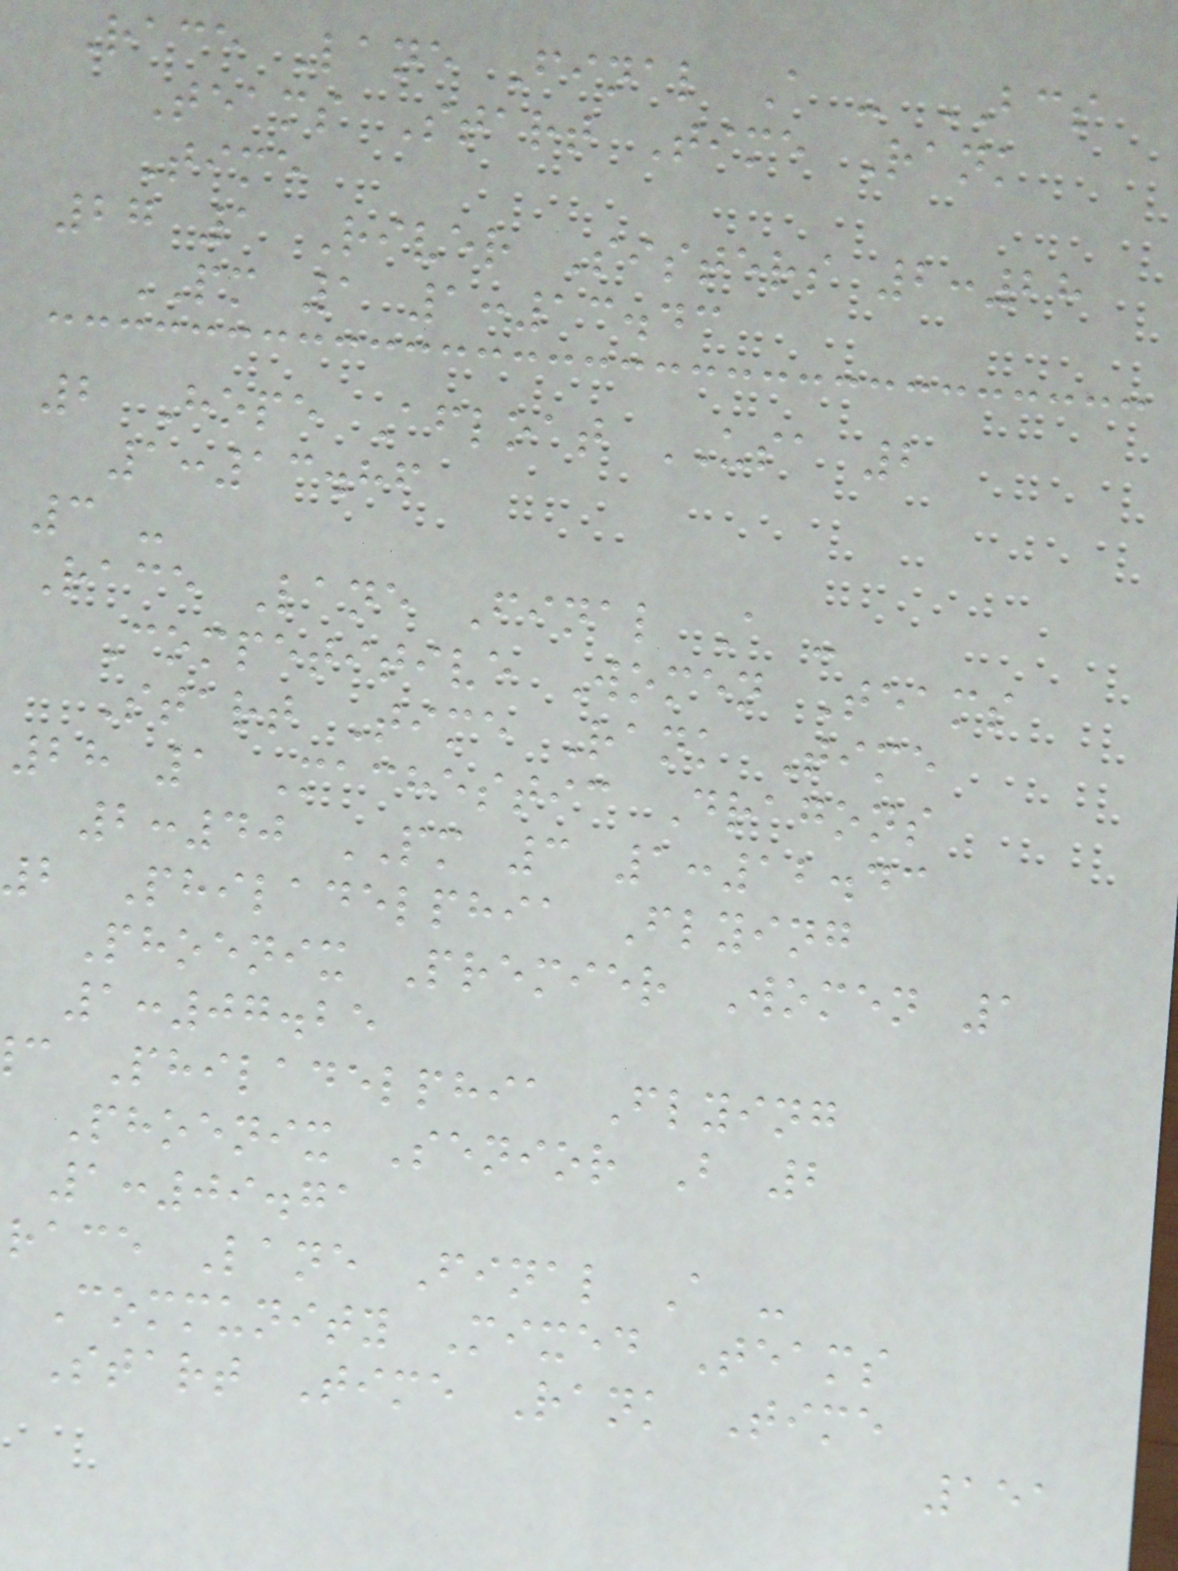Race Lane Final A - BCS
Teams Start Time Rank
Time
27 1 River Sisters 2:28
PM 1 1:13.43
2 Hope Afloat USA 2
1:13.86
3 -
Race Lane Final A -
Competitive Women Teams
Start Time Rank Time
28 1 Machestic Dragons
2:40 PM 3 1:12.43
2 Philadelphia Flying
Phoenix Premier Women 1
1:07.25
c Philadelphia Flying
Phoenix Senior B 2
1:09.71
race Lane Final A -
Community Mixed Teams
Start Time Rank Time
151
